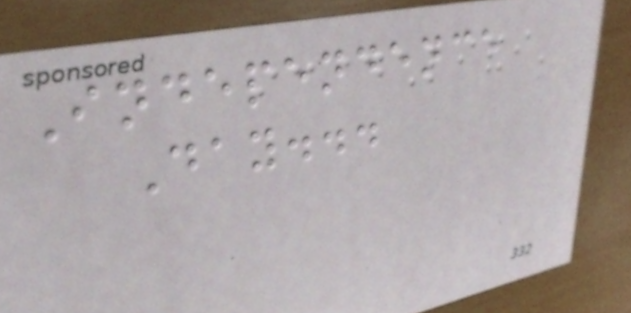Independence
Day...
